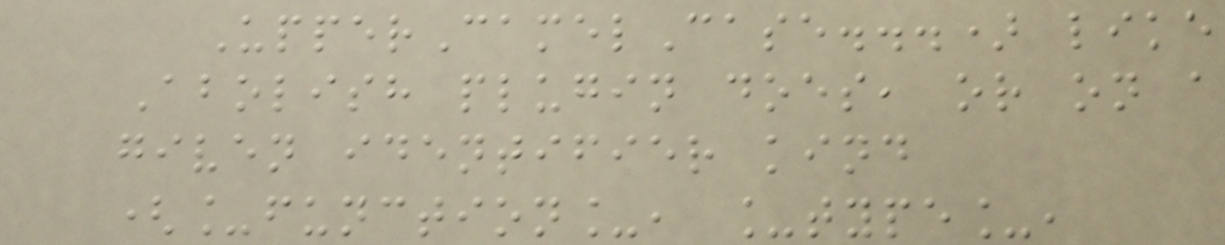UpperCamelCase...) like
Abolish plugin does, or on a
given identifier kind
(_function_, _type_,
